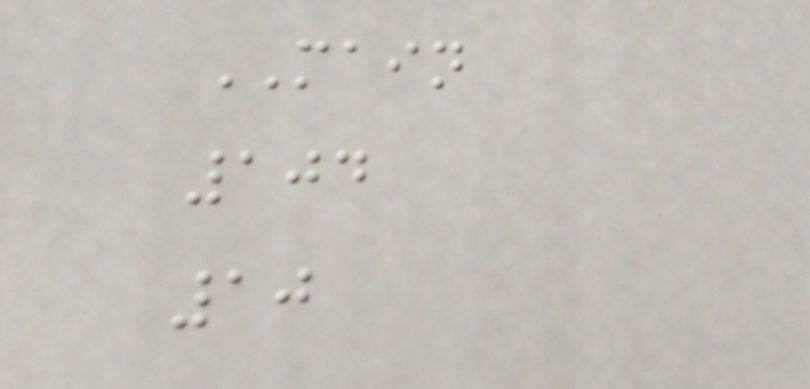MAIN
104
10
